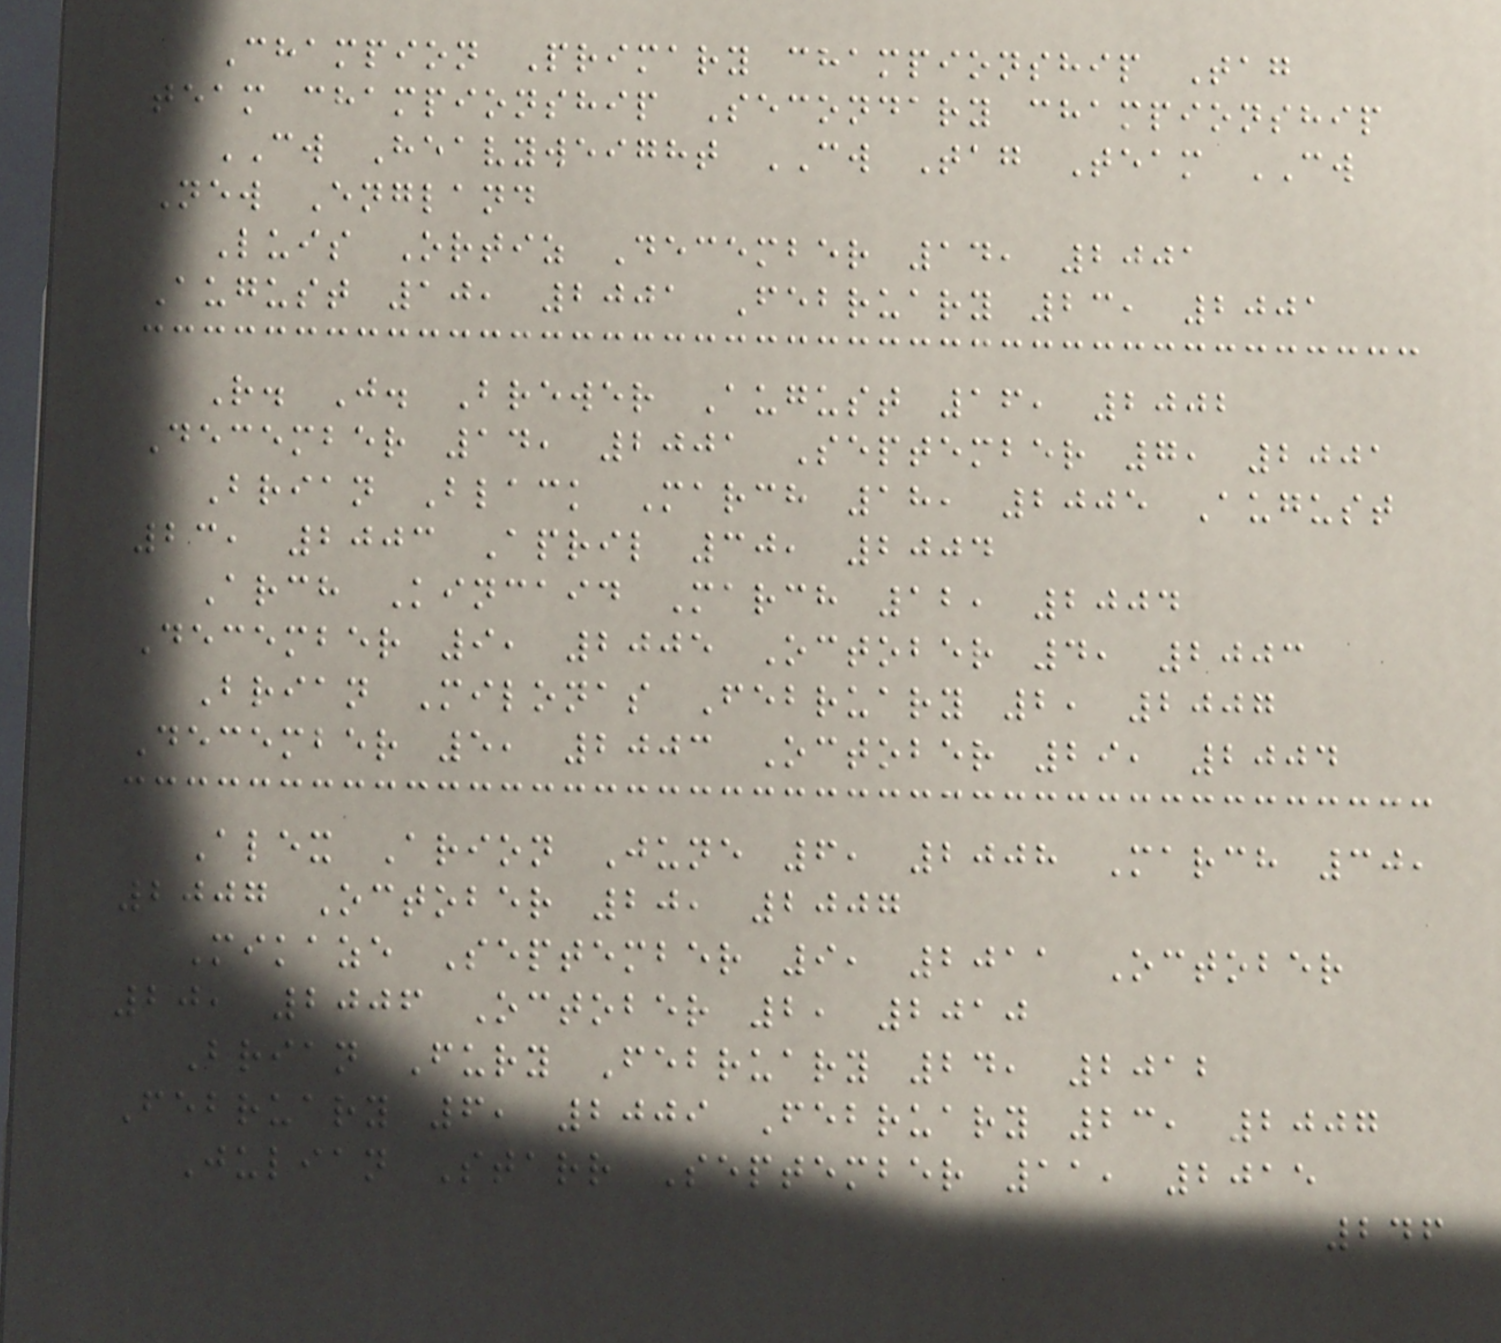Champion Primary championship Tag
team championship Secondary championship
CW Heavyweight CW Tag Team CW
New England
Luis Ortiz December 14, 2001
August 10, 2001 February 23, 2001
R. J. Brewer August 16, 2002
December 14, 2001 September 7, 2001
Brian Black March 18, 2005 August
23, 2003 April 30, 2004
Arch Kincaid March 12, 2004
December 9, 2005 October 4, 2003
Brian Milonas February 2, 2007
December 5, 2003 October 29, 2004
Alex Arion June 6, 2008 March 30,
2007 October 20, 2007
Mikaze September 9, 2011 October
20, 2006 October 2, 2010
Brian Fury February 24, 2012
February 6, 2009 February 23, 2007
Julian Starr September 11, 2015
246
